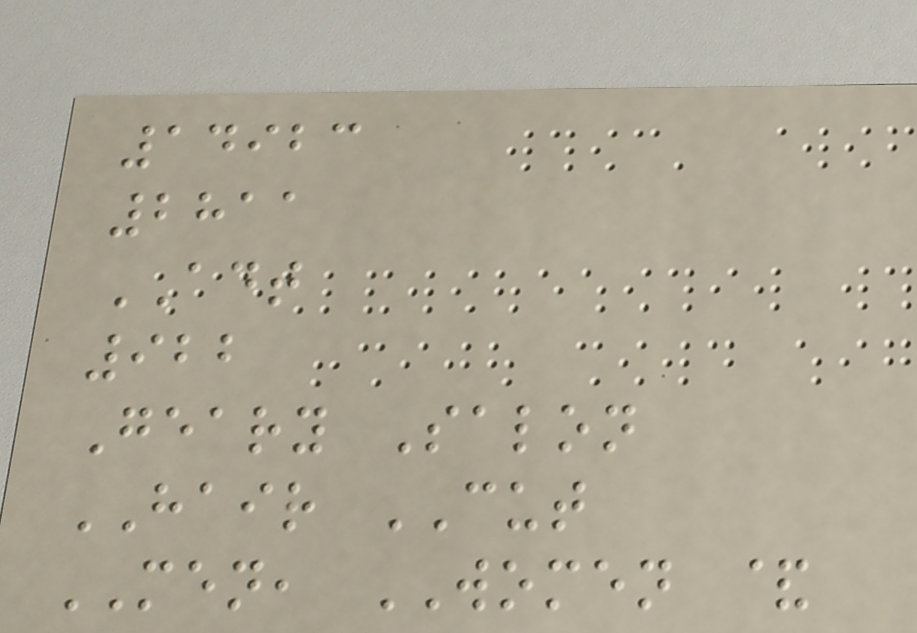14923
2811
ADT
922
Geary Salon
HAIR CUT
MEN, WOMEN &
